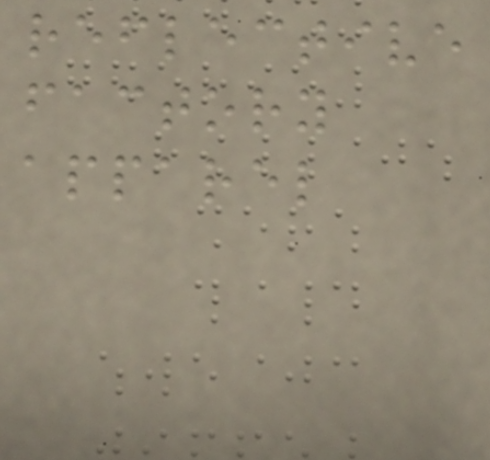reflective
factory
apparel
